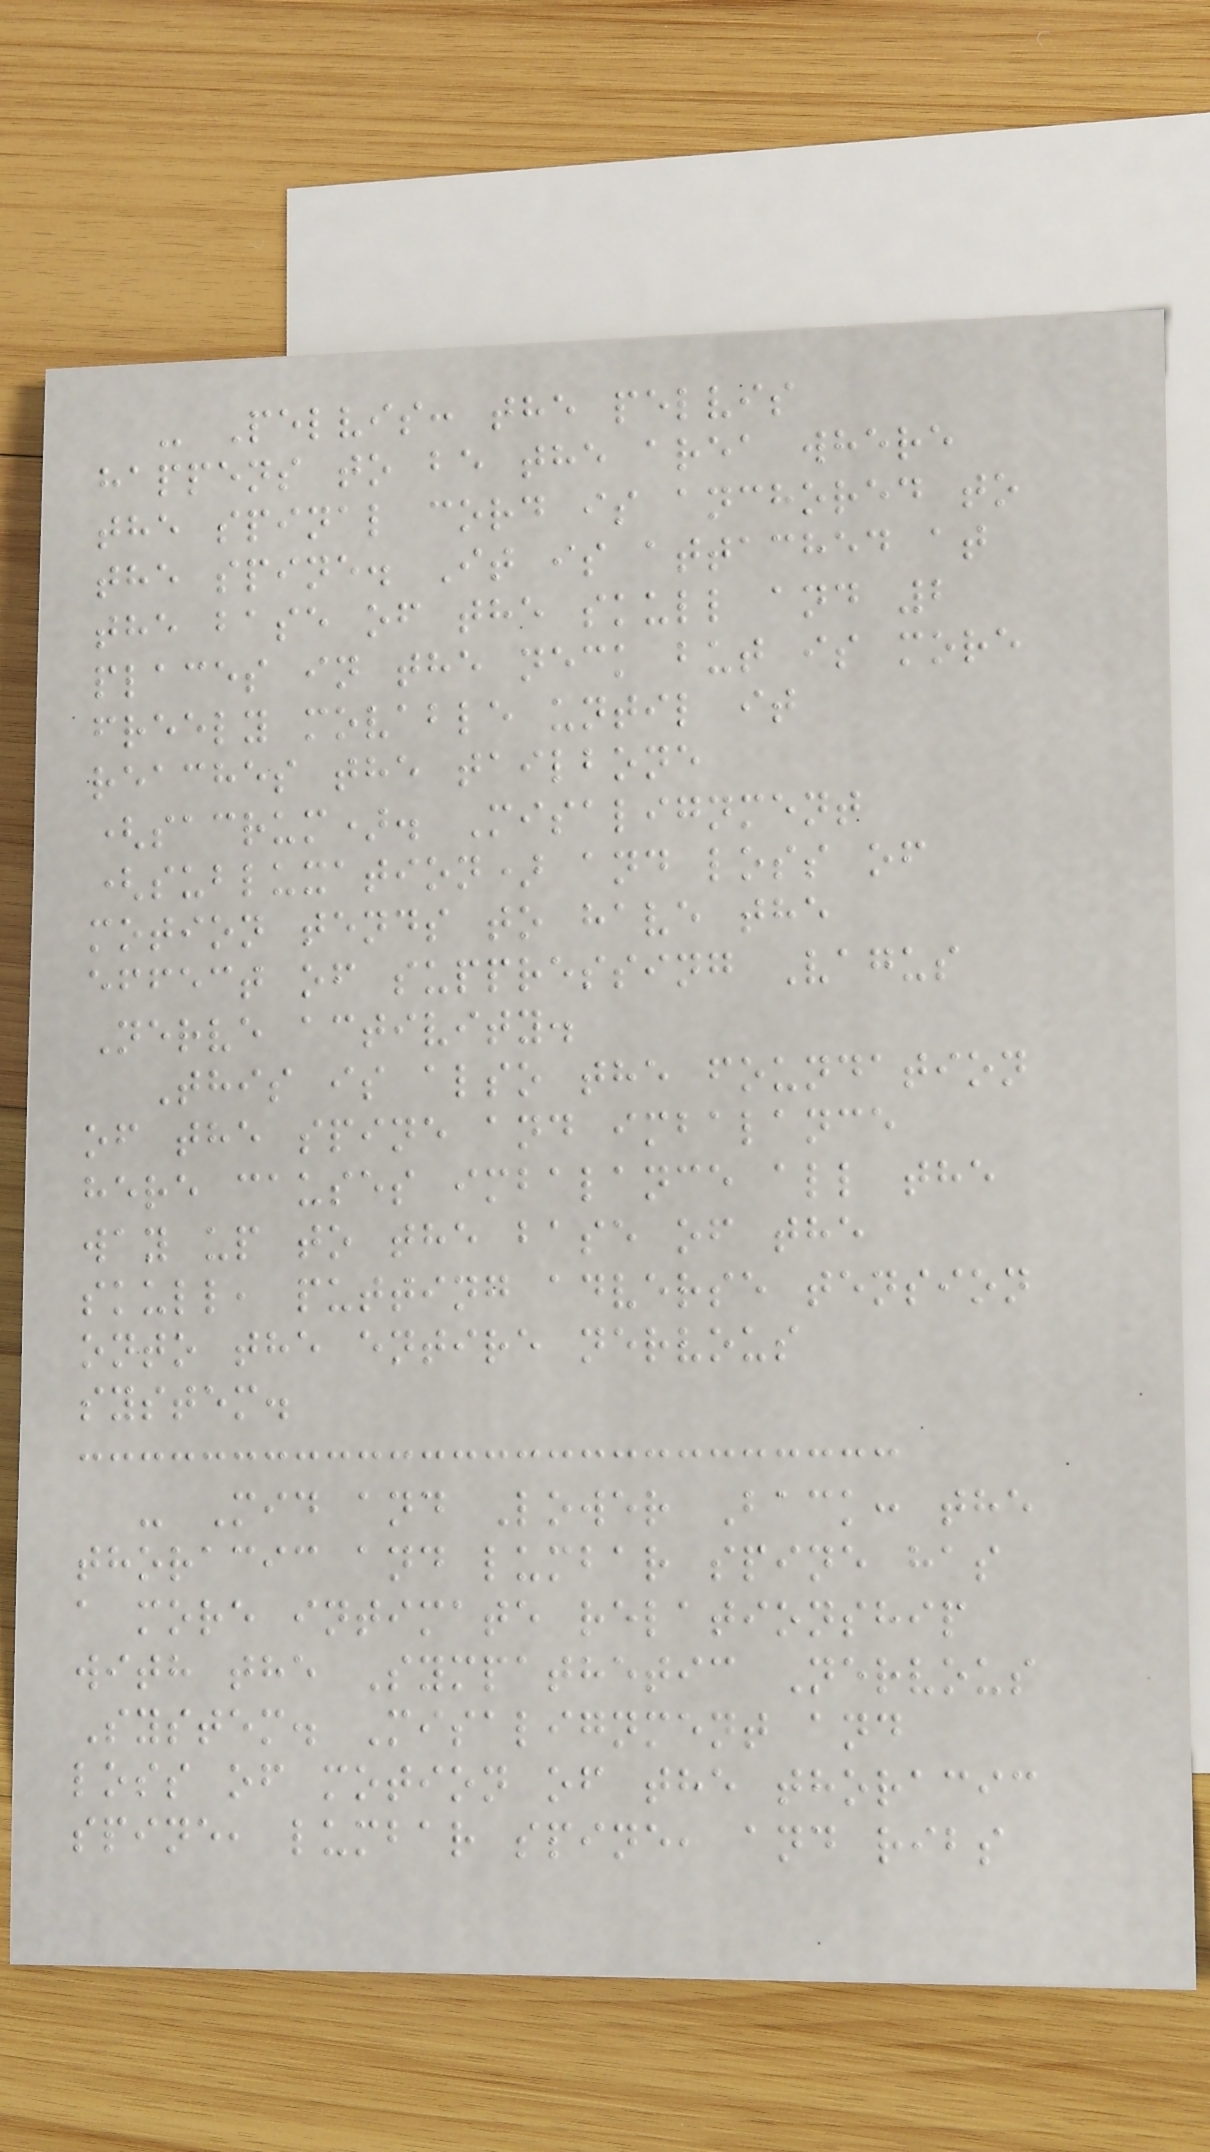- Pelvis: the pelvis
happens to be the area where
the spinal cord is anchored to
the spine. It is attached at
the base of the skull and 2
places in the neck but is more
freely movable until it
reaches the tailbone
(sacrum). Misalignment
(subluxation) and loss of
motion tends to have the
effect of suppressing Vagus
Nerve activity.
This is also the foundation
of the spine and imbalance
here causes imbalance all the
way up to the base of the
skull, putting adverse tension
onto the entire nervous
system.
- Mid and Lower Back: the
thoracic and lumbar spine has
a more intimate relationship
with the Sympathetic Nervous
System. Misalignment and
loss of motion of the thoracic
spine, lumbar spine, and ribs
